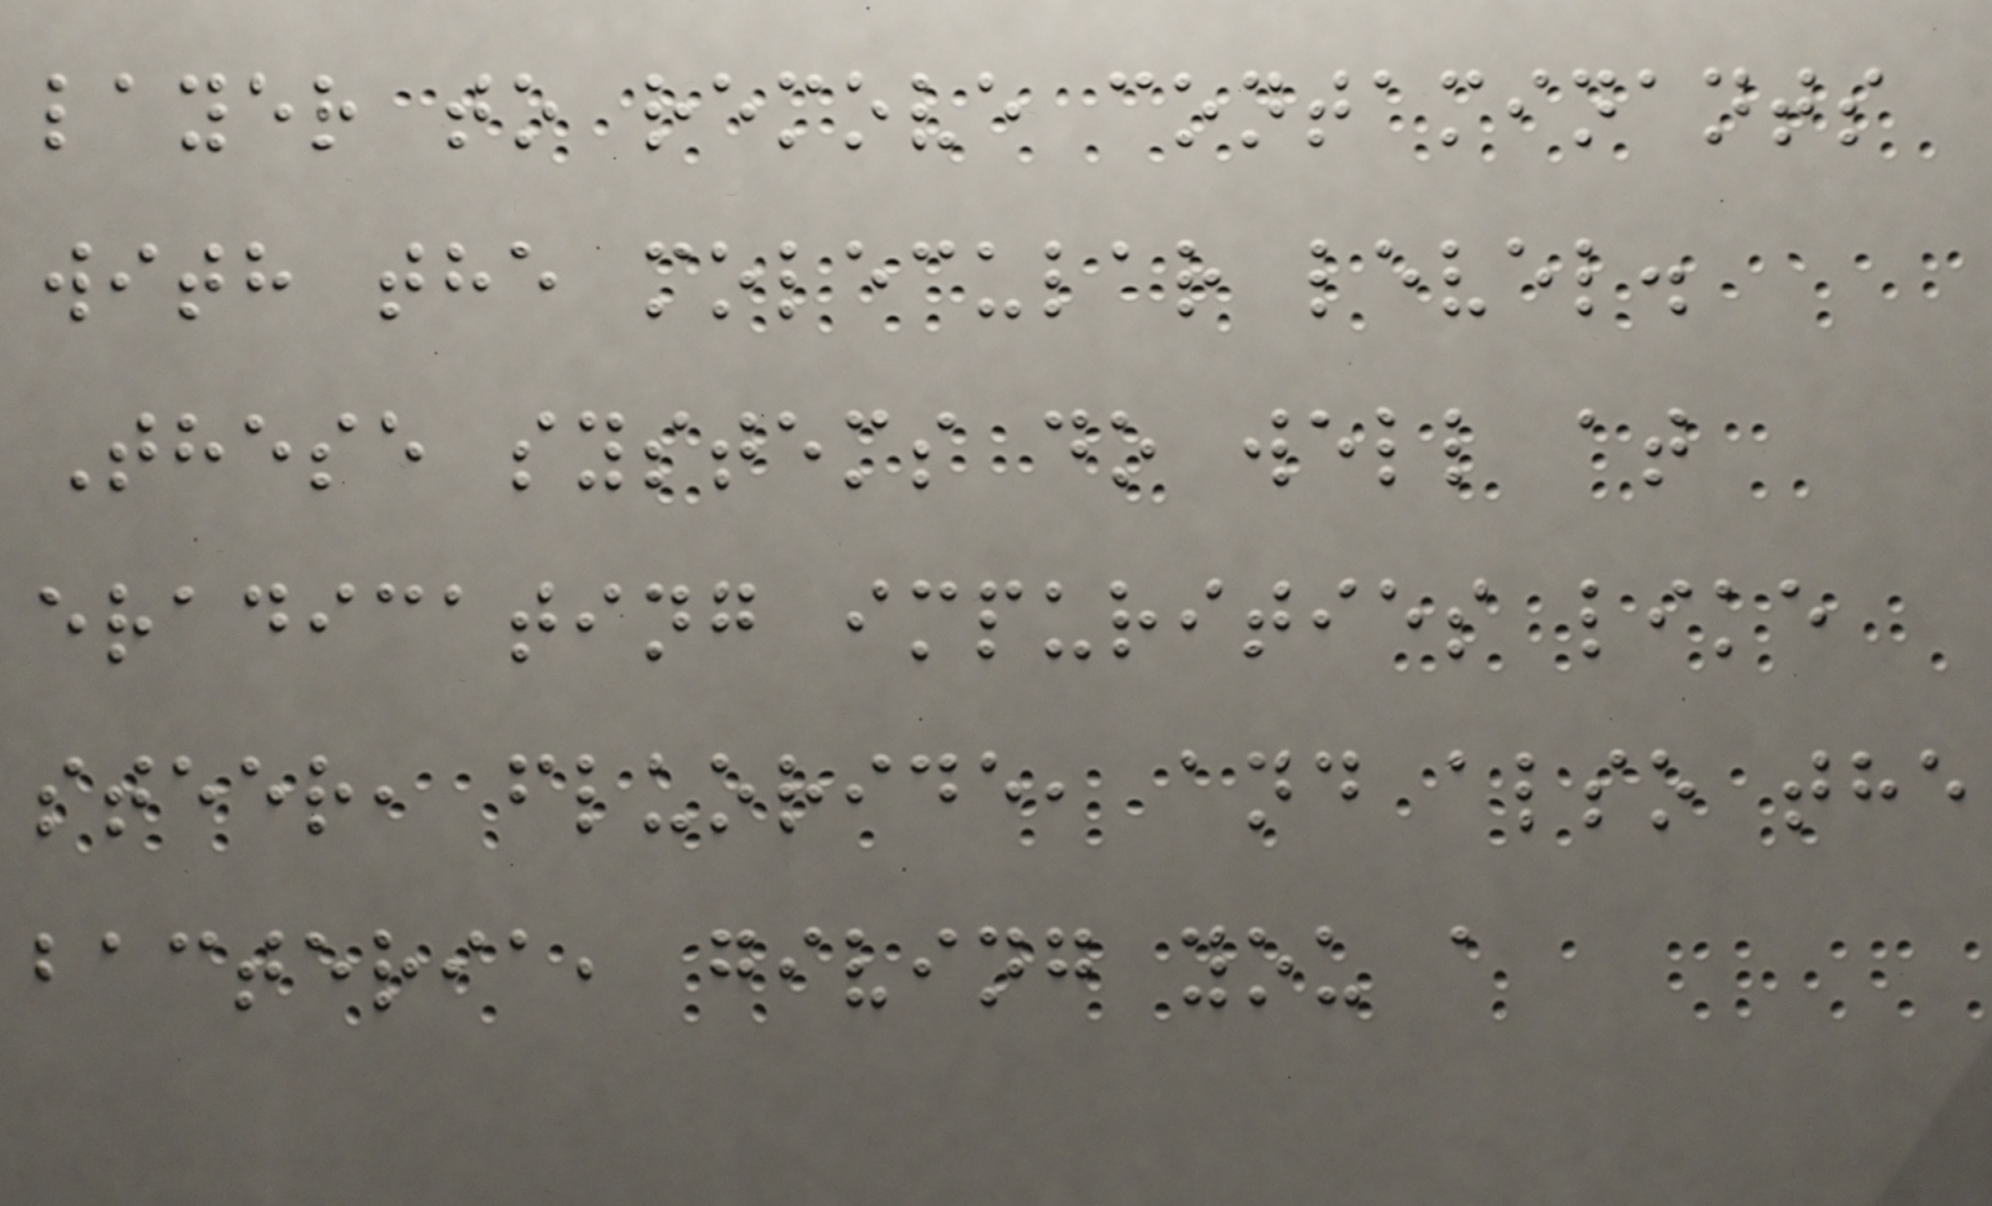layer to remove contaminants
with the molecular level.
These systems do well at
eradicating impurities like
steer, fluoride, and also the
bacteria, giving you a
